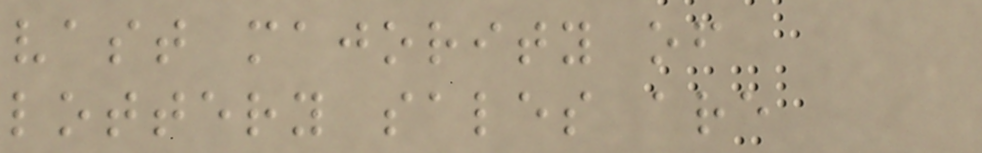vast majority of
lottery sales are
